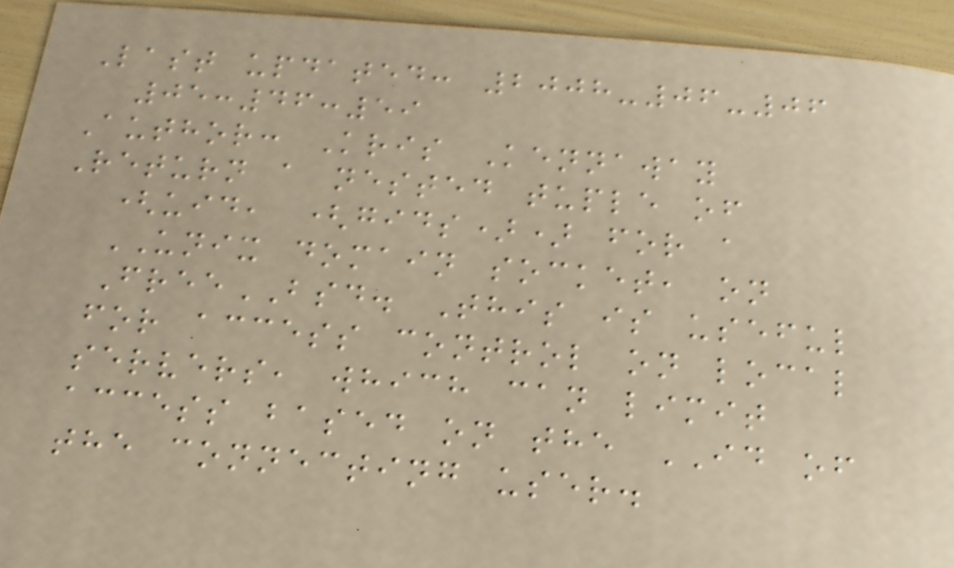Last updated: 2008-06-06
05:46:59
Author: Kris Kennaway
Return a nested tuple of
(uid, (gids)) for a
UNIX domain socket, on
FreeBSD. This is useful
for access control on local
servers, which can limit
access based on the ID of
the connecting user.
